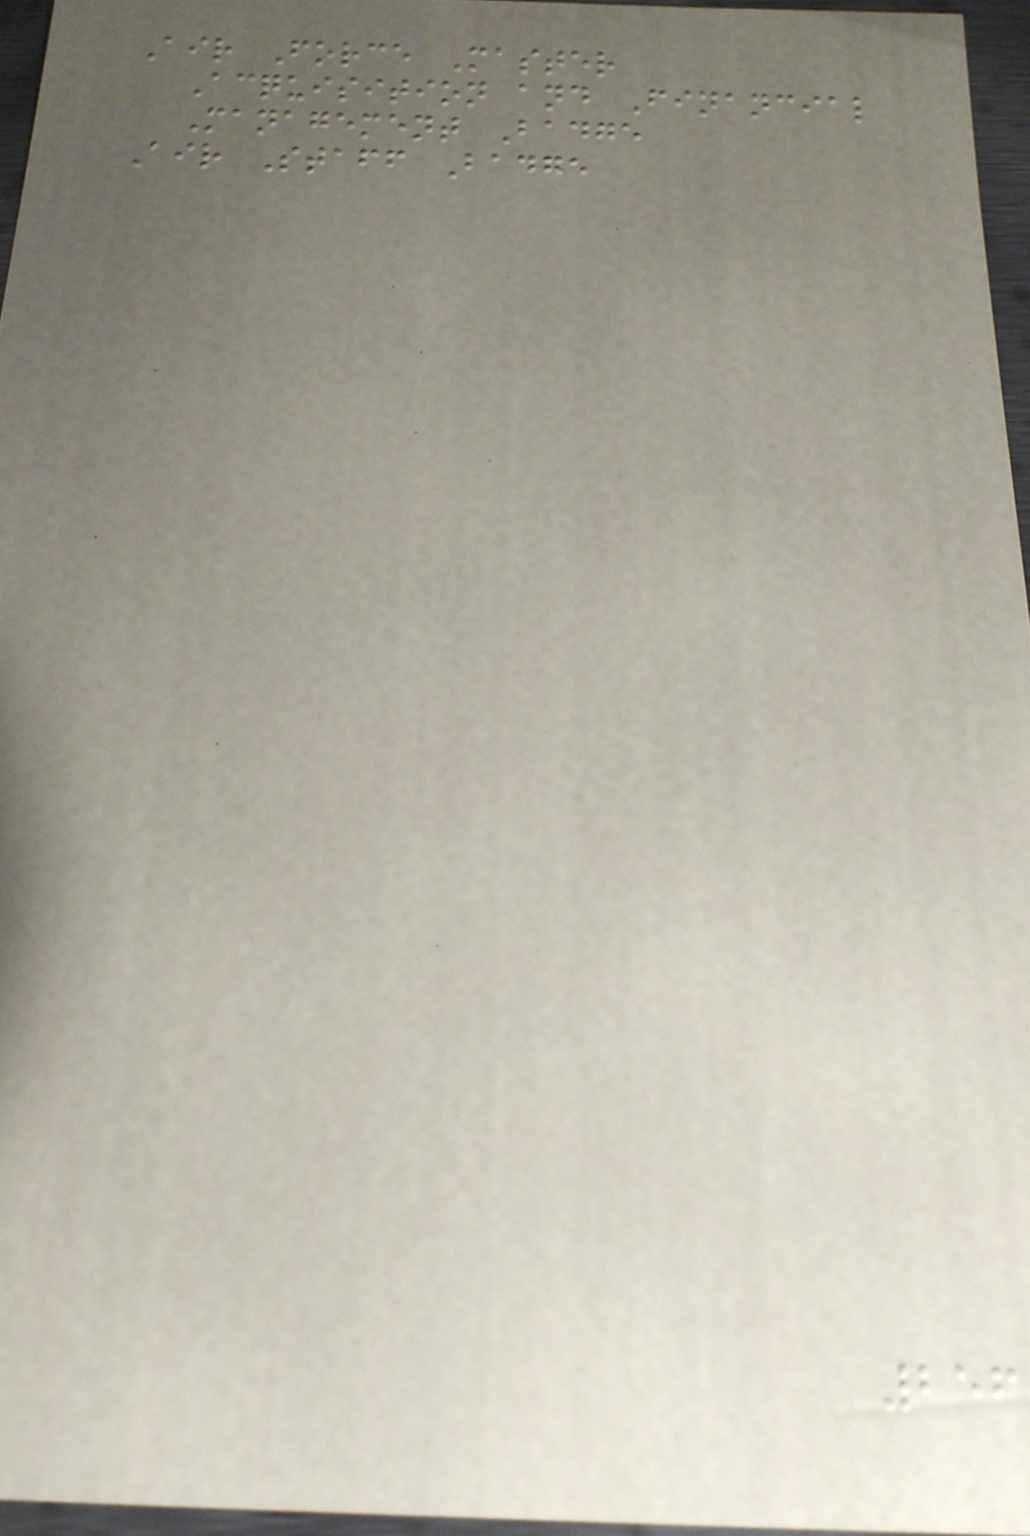Air Force Master
Acquisition and Financial
Management Badge
Air Staff Badge
256
